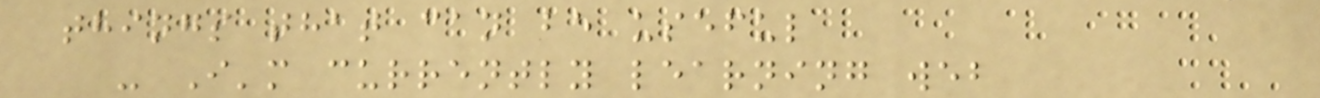things that can be useful
- I'm currently learning web
